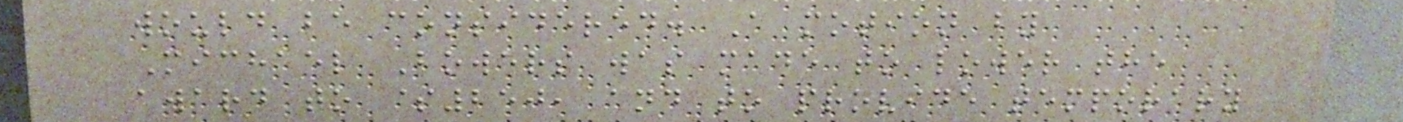would be considered. A motion by
Michael Bowers was made to lower the
award to $250, and to provide temporary
